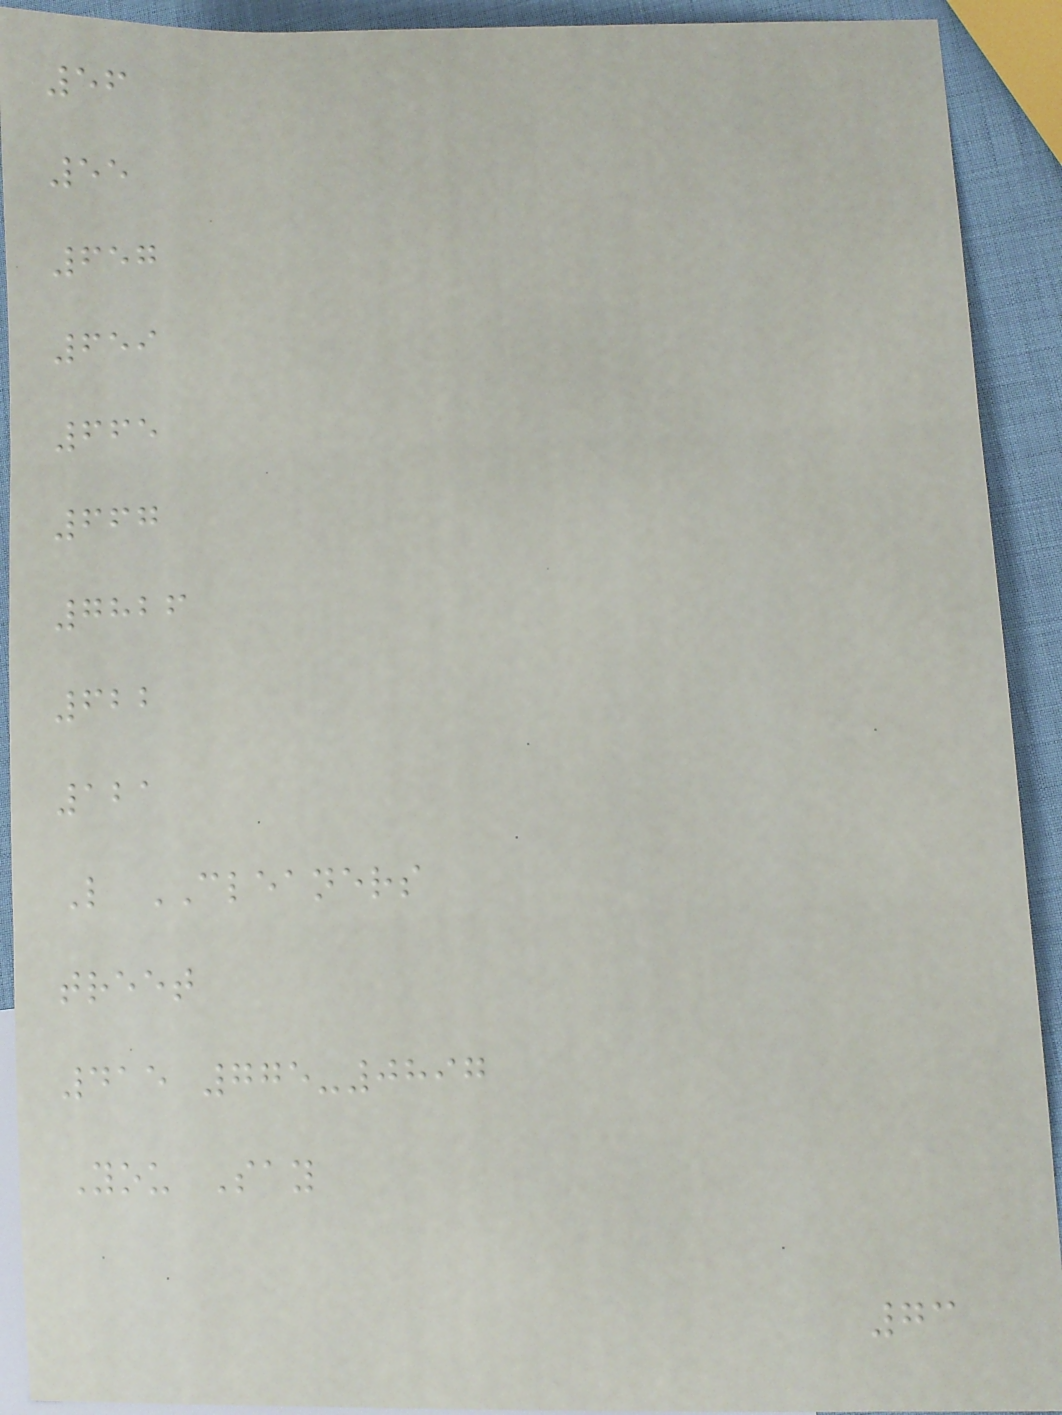56
55
657
659
665
667
7826
622
121
L CLEANERS
treet
415 775-0897
You Say
73
